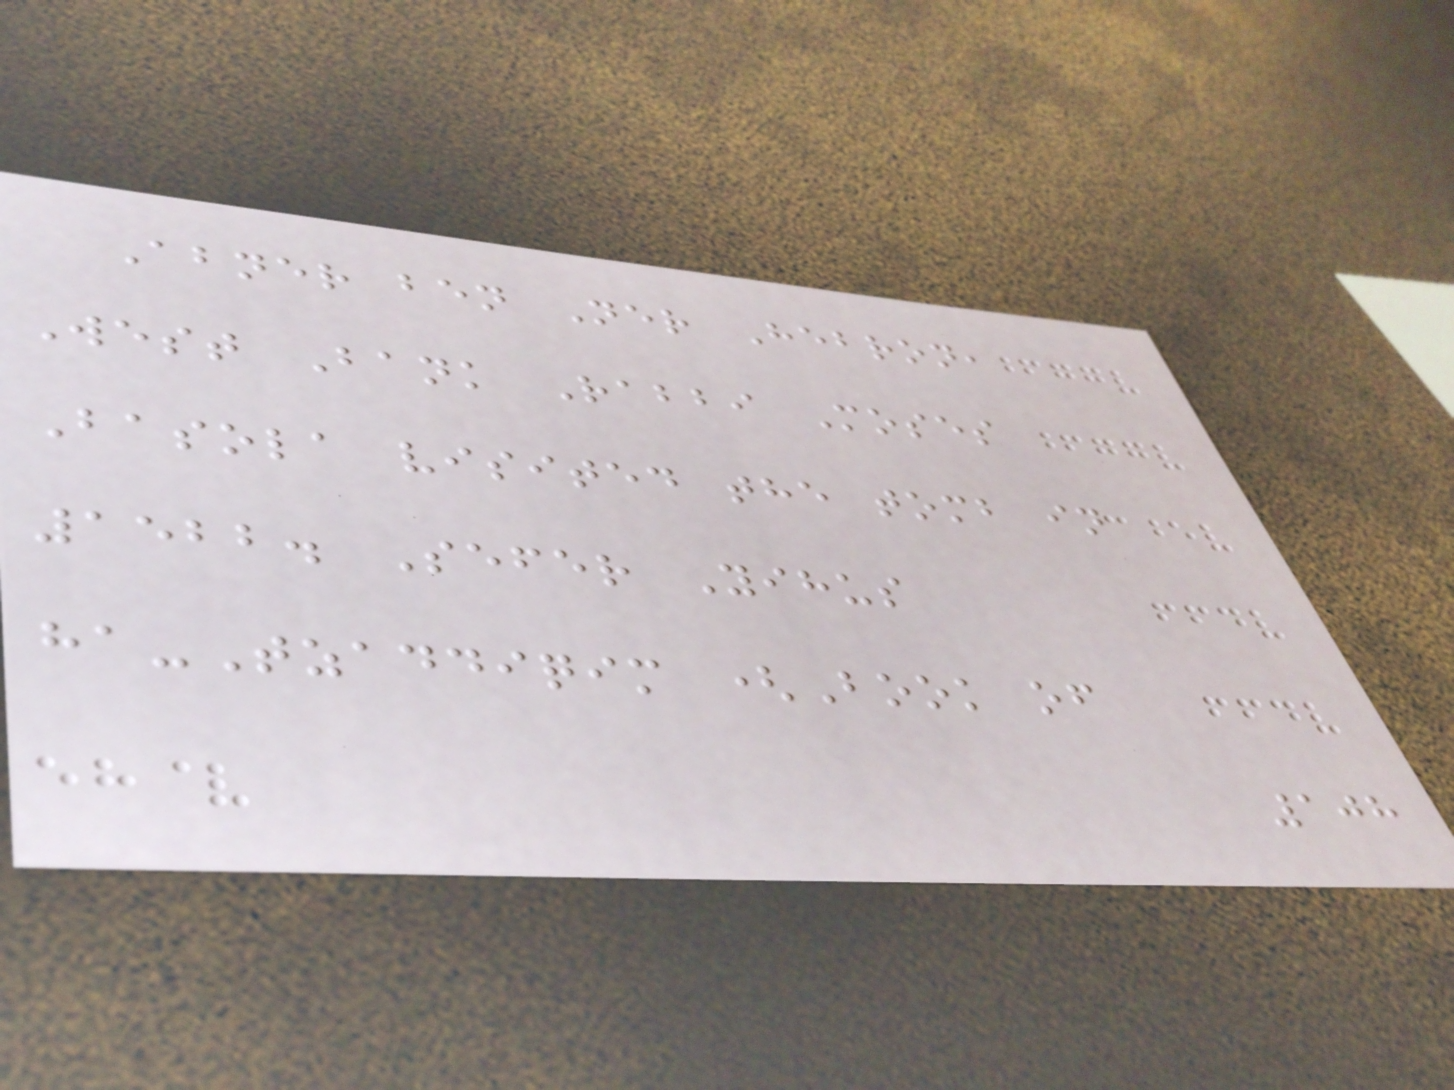Abner ben Ner Hebron,
West Bank Rabbi Moses
Basola visited the tomb in
1522. Sefer Yihus
ha-Tzaddiqim (Book of
108
